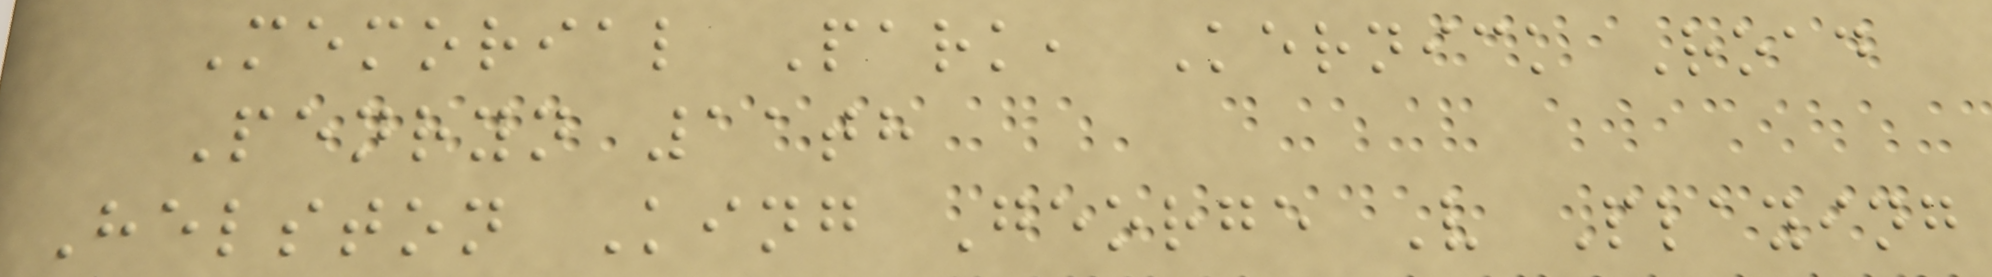Memorial Park, Kernick Road
Penryn 11th
Helston King George V Playing
